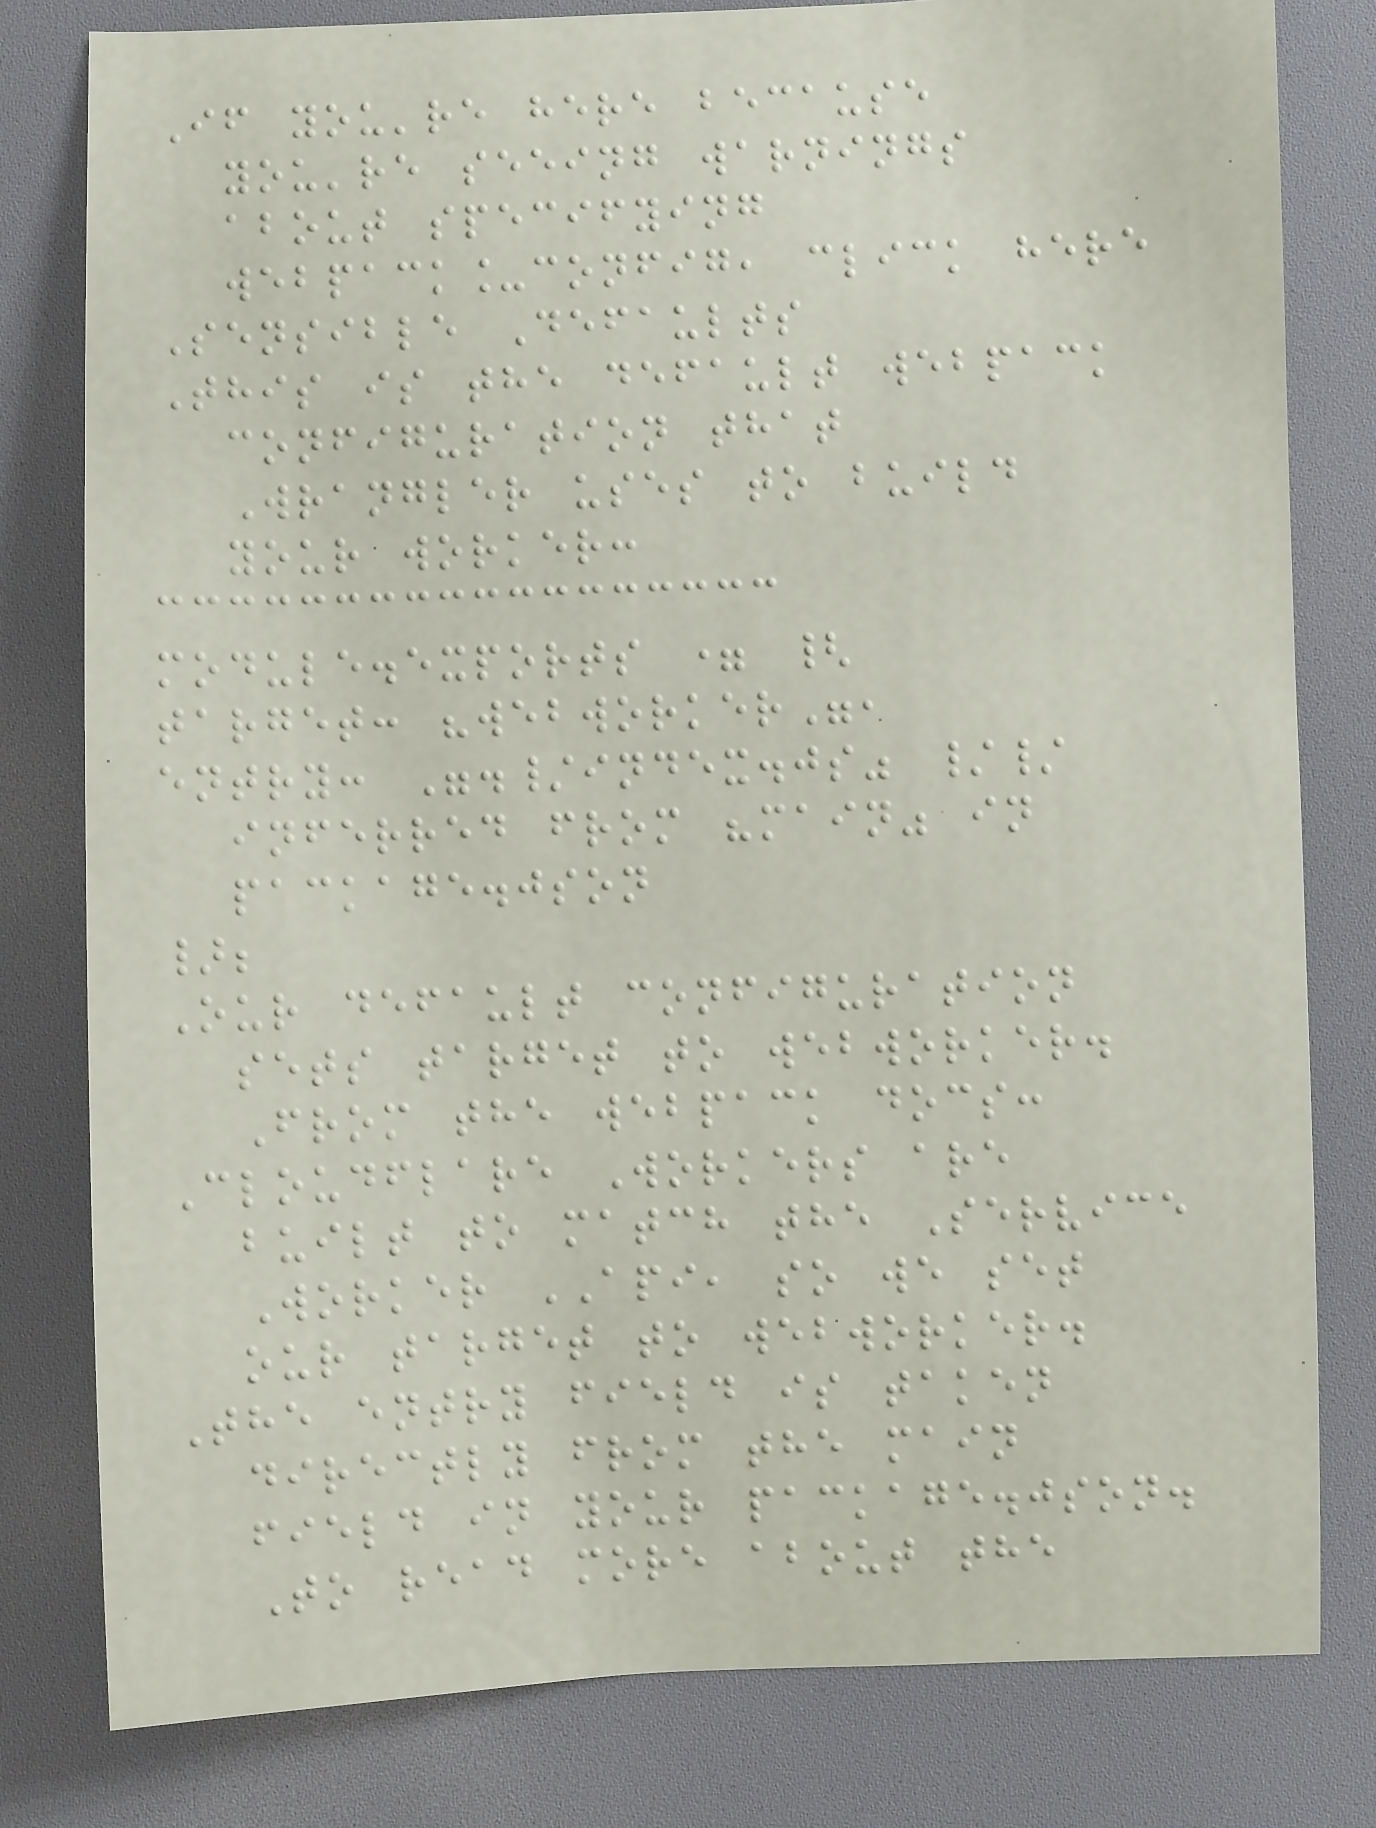If you're here because
you're seeing warnings
about specifying
webpack_config, click here
Sensible Defaults
This is the default webpack
configuration that
Wrangler uses to build
your worker:
module.exports = {
target: "webworker",
entry: "./index.js" //
inferred from "main" in
package.json
};
Our default configuration
sets target to webworker.
From the webpack docs:
Cloudflare Workers are
built to match the Service
Worker API, so we set
our target to webworker.
The entry field is taken
directly from the main
field in your package.json.
To read more about the
